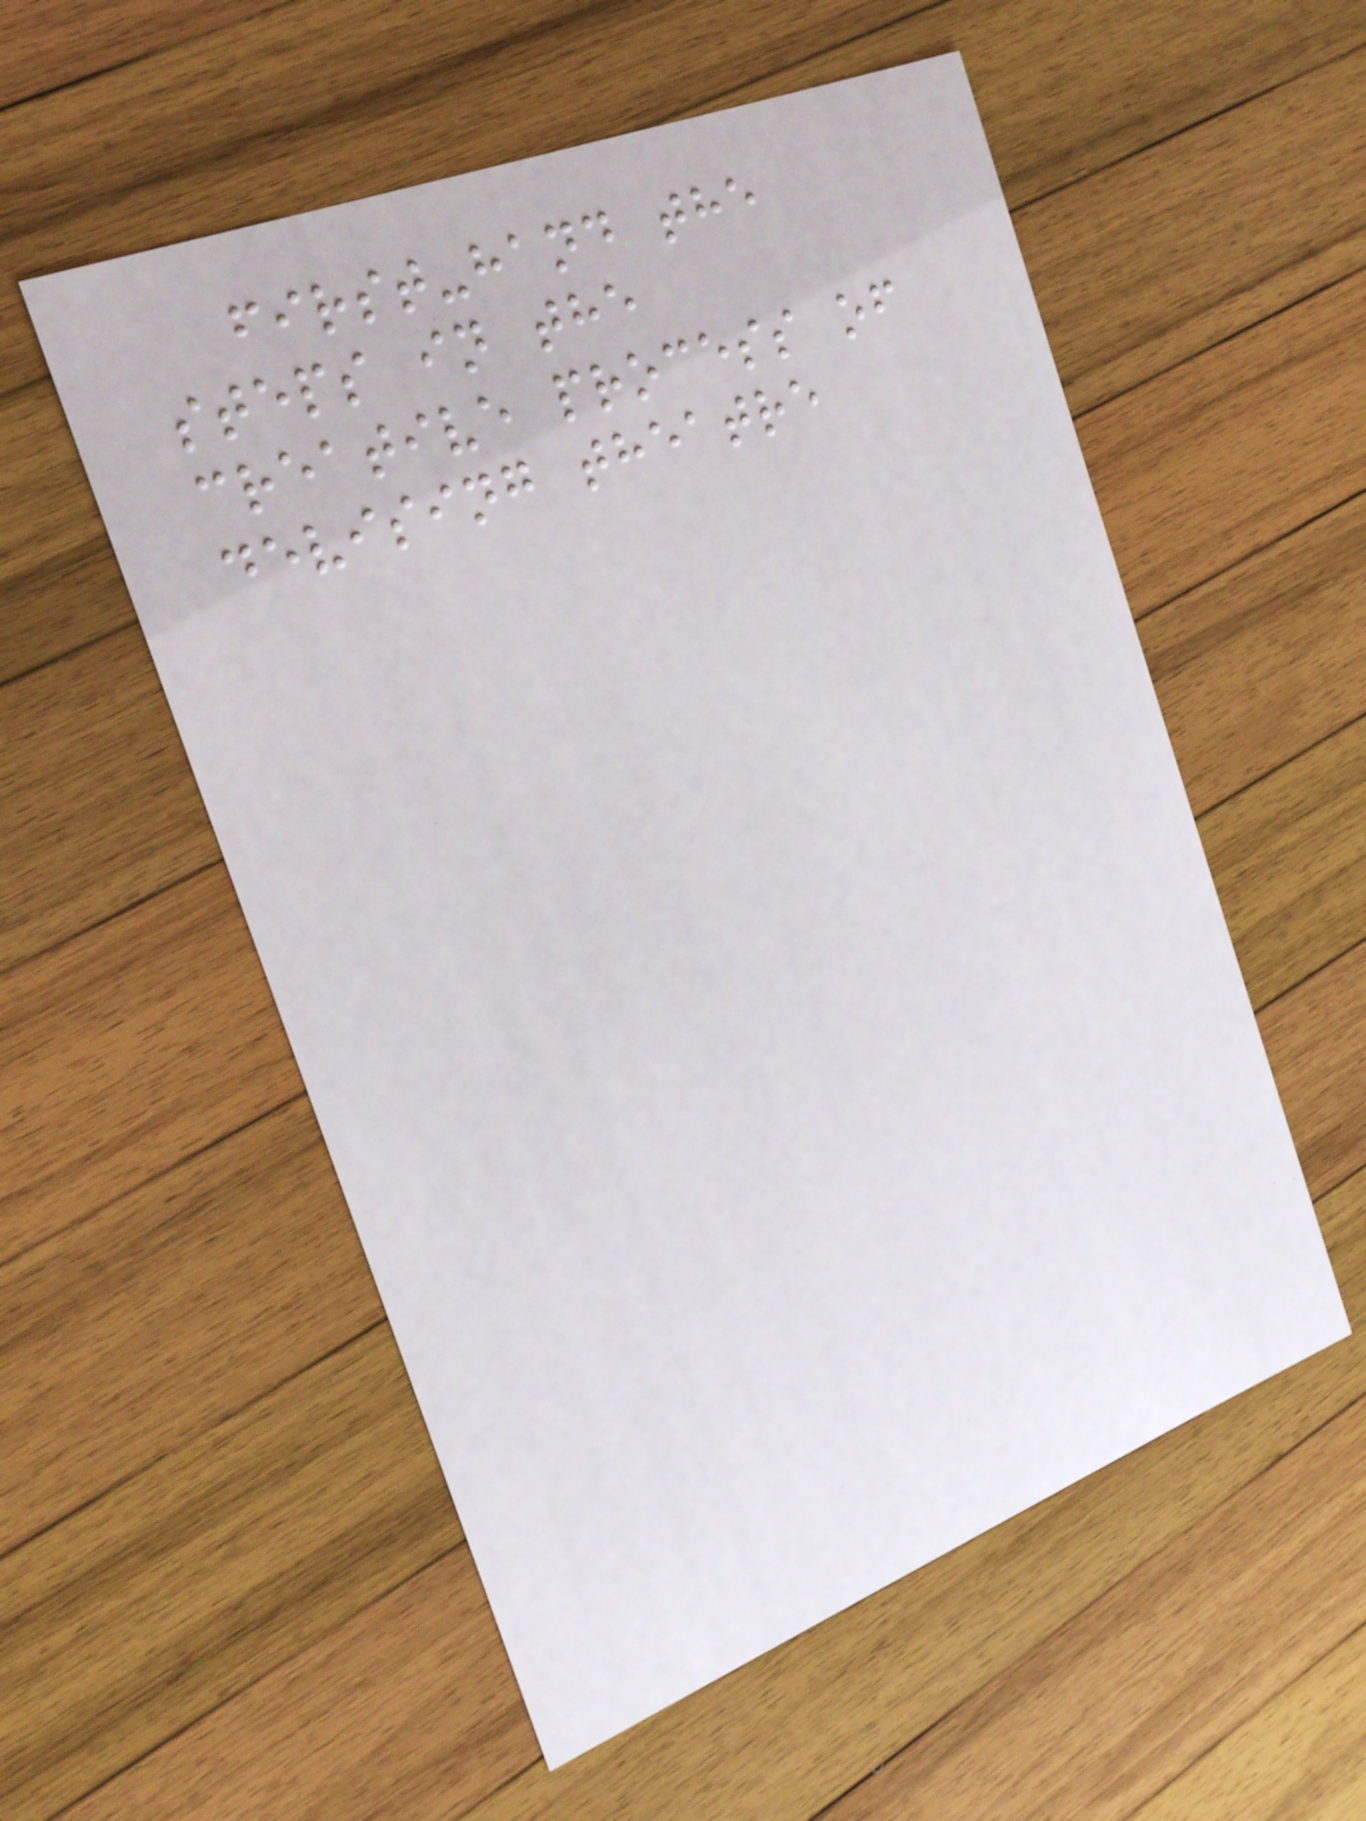first-hand the
steps in the
creative process of
devising theatre
